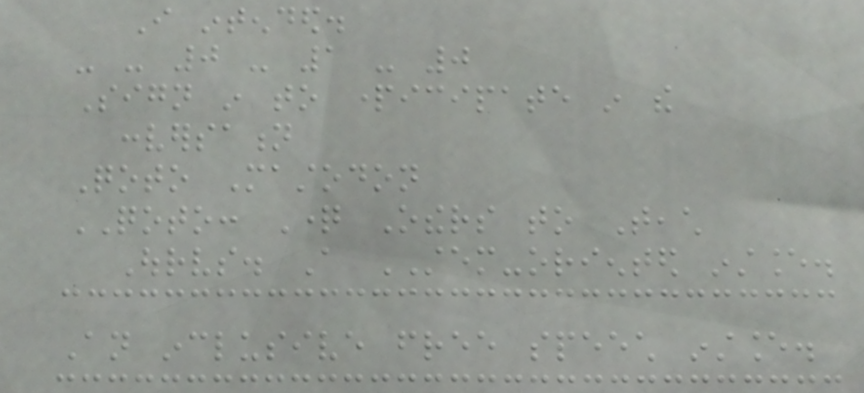I intended.
- - 0 - 1 - 0
Sign in to participate in the
conversation
Qoto Mastodon
QOTO: Question Others to Teach
Ourselves. A STEM-oriented instance.
An inclusive free speech instance.
